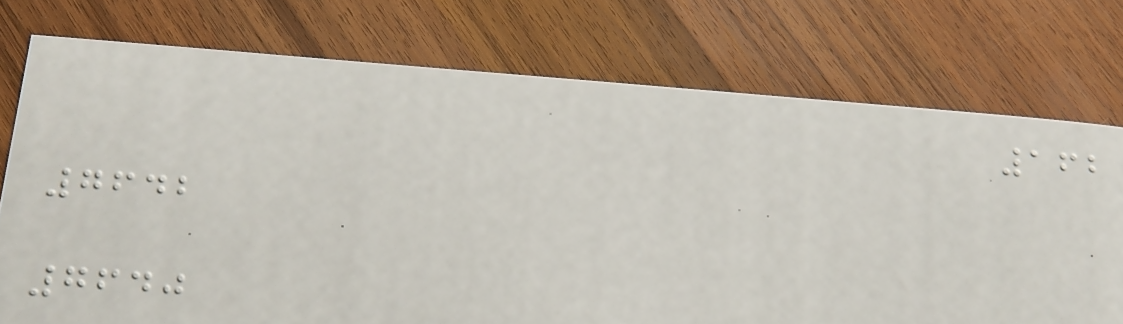162
7642
7640
